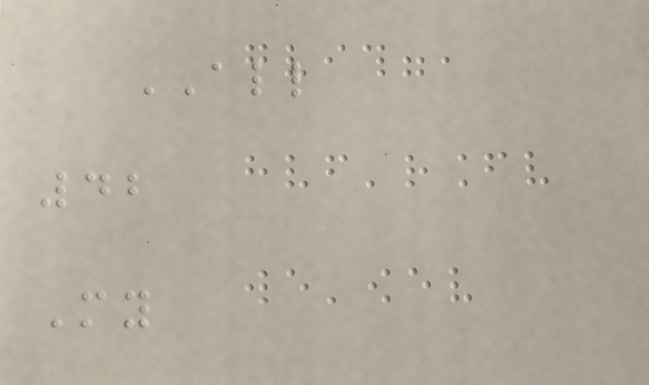ALL
42
My
